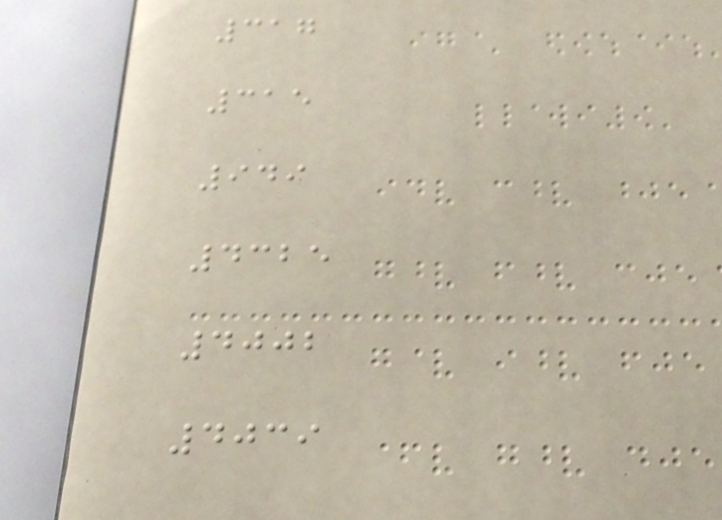317
315
949
4325
4002
4039
